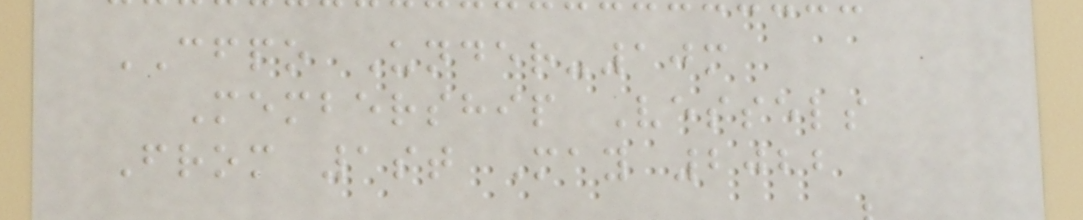CFPO Under-10m
Membership Vessels
From 1st May 2022
